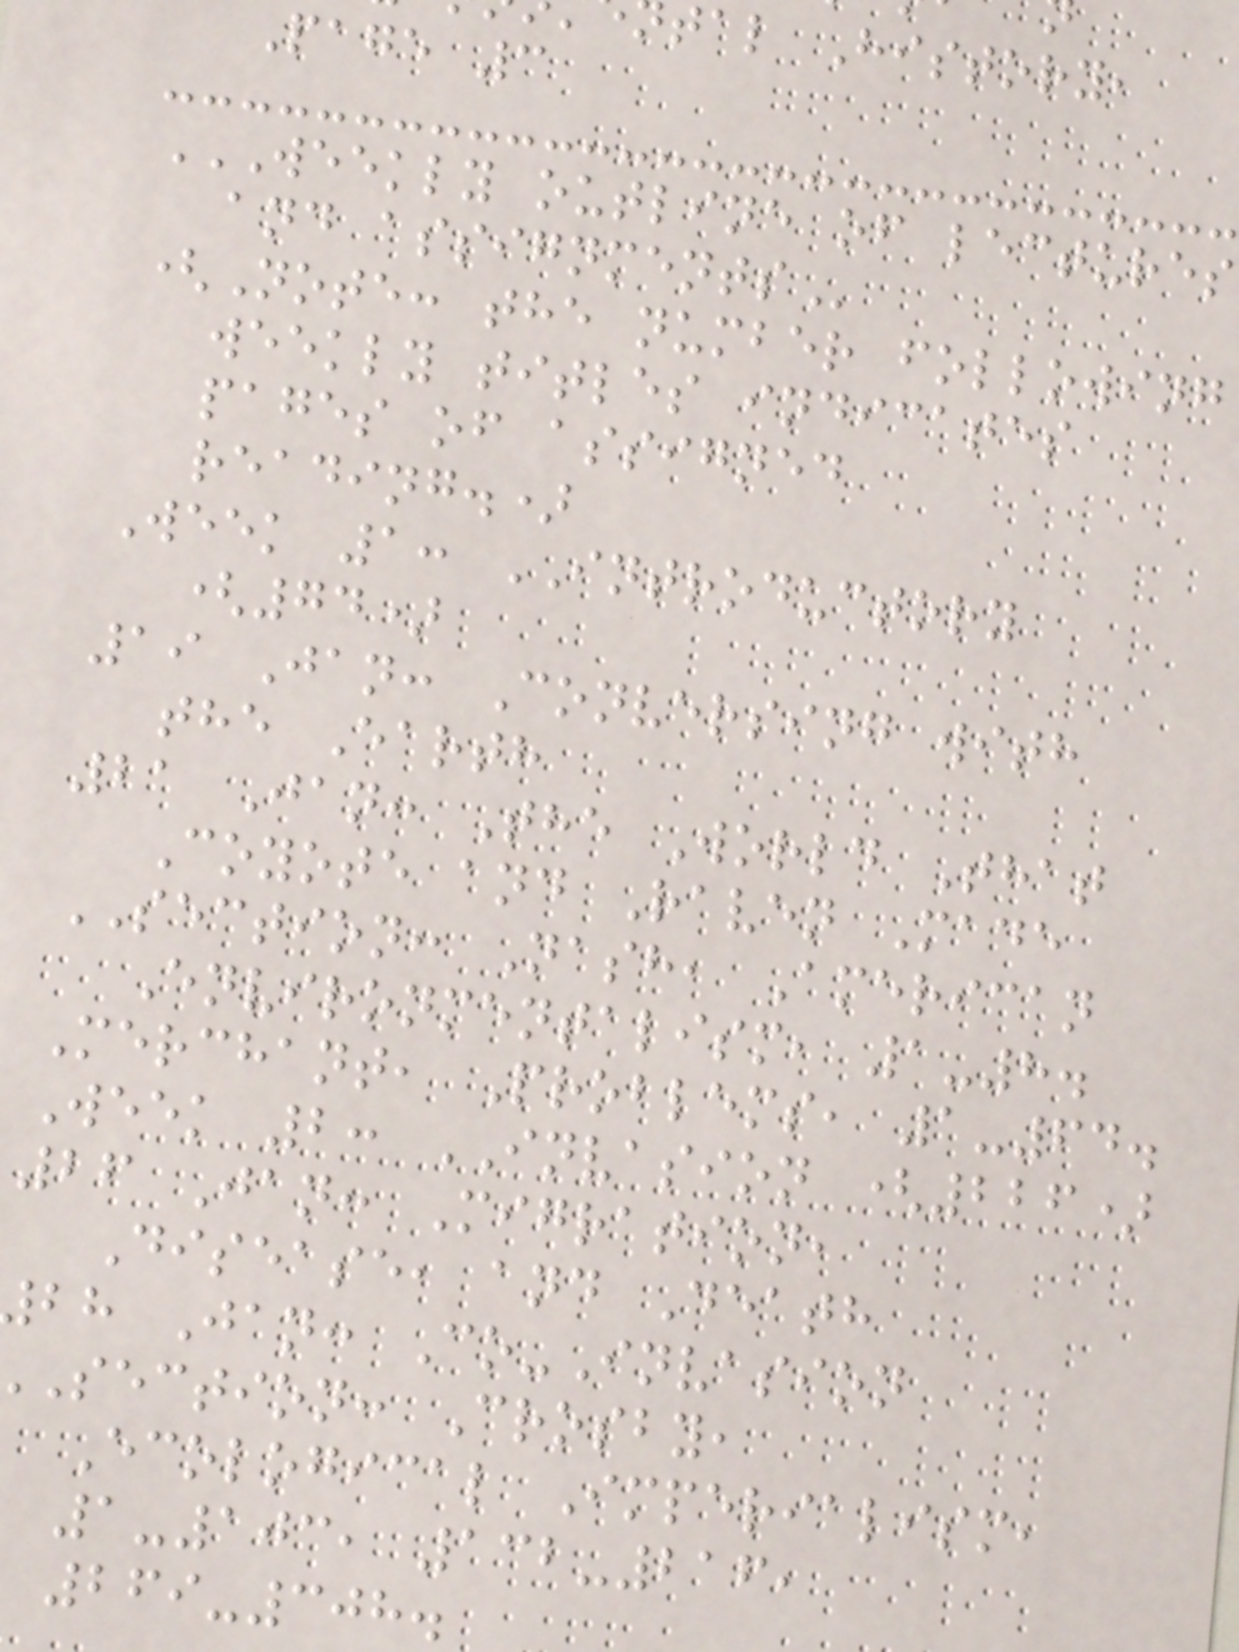tal History,
Page 3
WEEKLY OUTLINE OF LECTURES
(Note: the number following
weekly titles indicates
pages of assigned
reading.)
Week 1: INTRODUCTORY
(74)
19 Jan: Conversing with
the Earth
21 Jan: The World That
Coyote and Raven Made
SECTION: Nash, American
Environmentalism, 1-8.
Merchant, Problems, 1-64.
Week 2: INVASION (226)
26 Jan: Migration,
Disease, and Death
bh Jan: Co-Invasion
section: Crosby,
Ecological Imperialism,
1-103, 132-216,
269-308.
